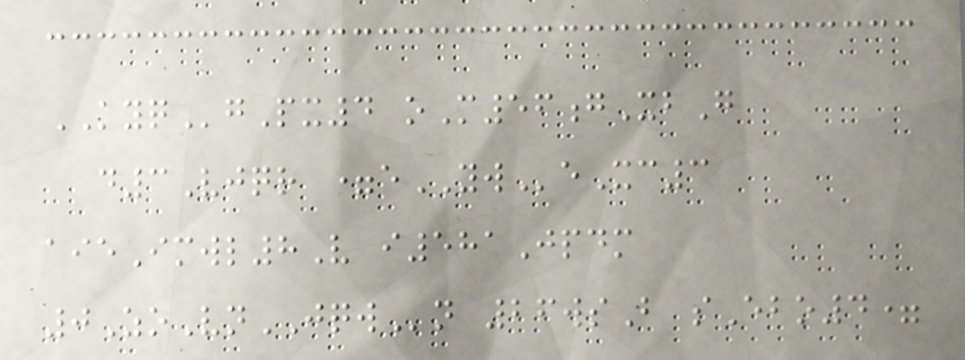KYQgPx4 oM56gXbG
d3Vjqr =eYWeXc3
aieImwl8V i581Jpdm
0ZoVnJQWn 26wsB sEbo4=
